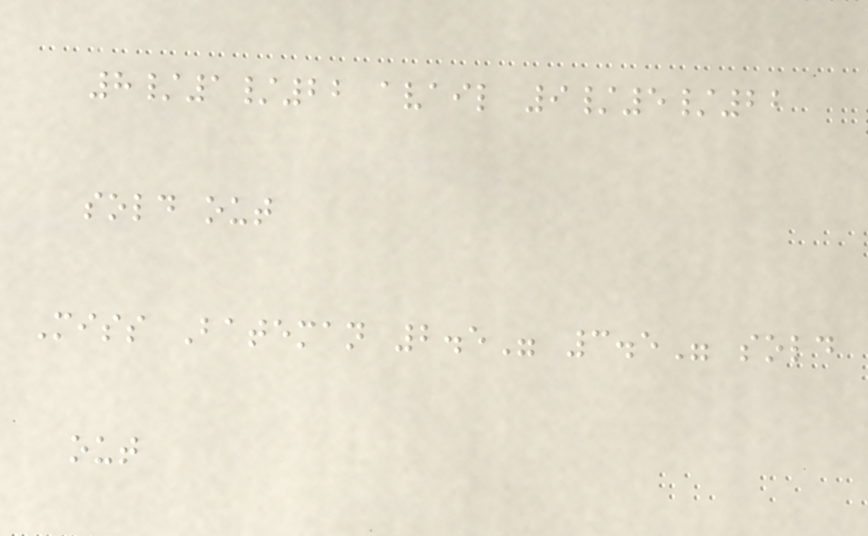8/1/22 avail 9/5/22
sold out
Miss Bateman 2.5" 3.5" sold
out
